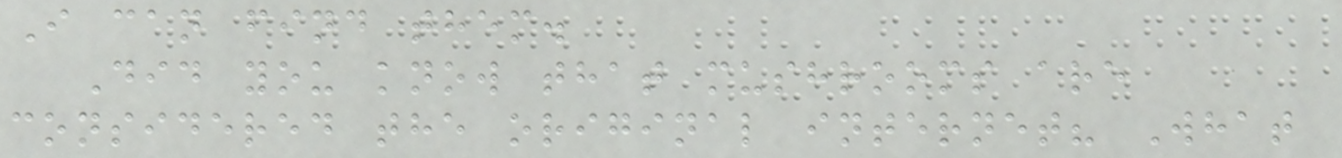I can find them.
Did you know that mushrooms are
considered the original internet? What
